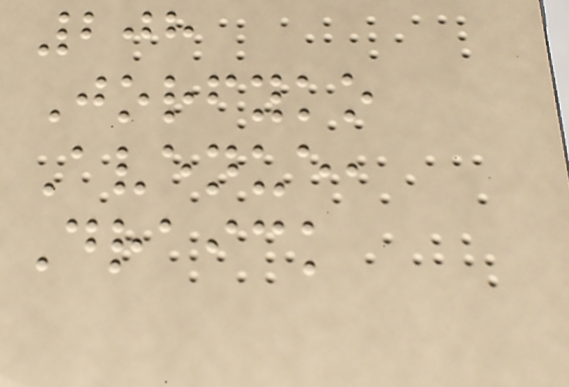208
Jorfyko
Avenue,
Draick
